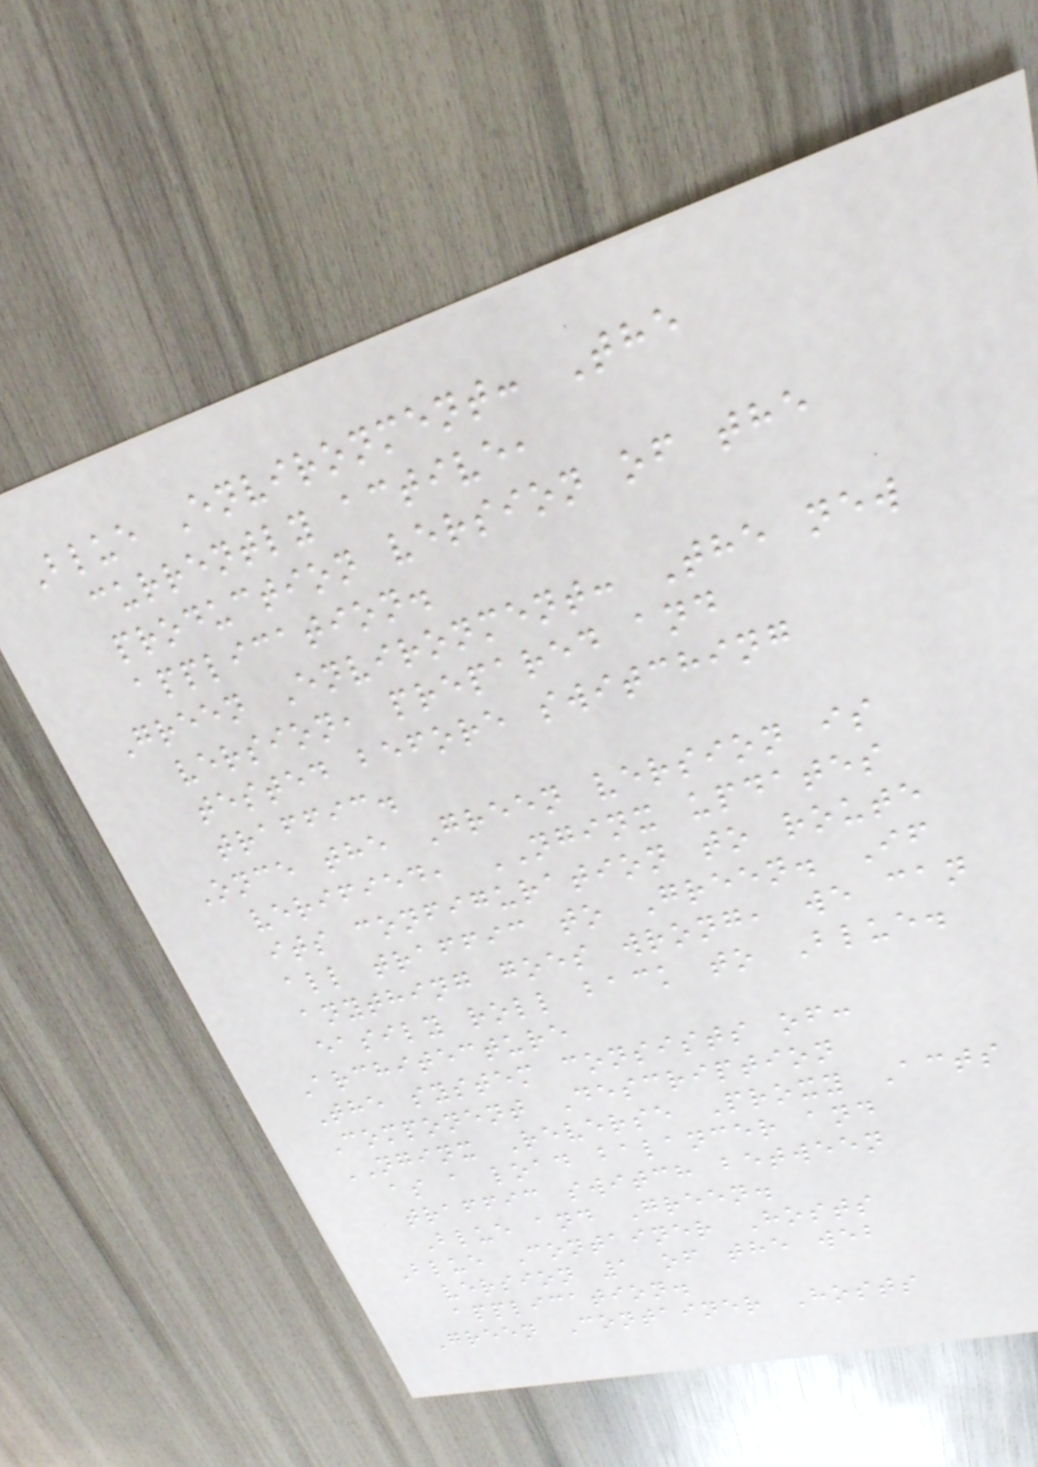Blue Environment: The
currently active,
production version of the
application.
Green Environment: The new
version, prepared and
tested before switching
traffic.
Once the Green version is
verified, NGINX updates
its configuration to route
all traffic to Green. If
anything goes wrong, we can
easily roll back to Blue.
Architecture
The system consists of:
Component Description
NGINX Reverse Proxy Acts
as a load balancer and
traffic switch between
Blue and Green.
Blue Container Hosts
version 1 of the web
application.
Green Container Hosts
